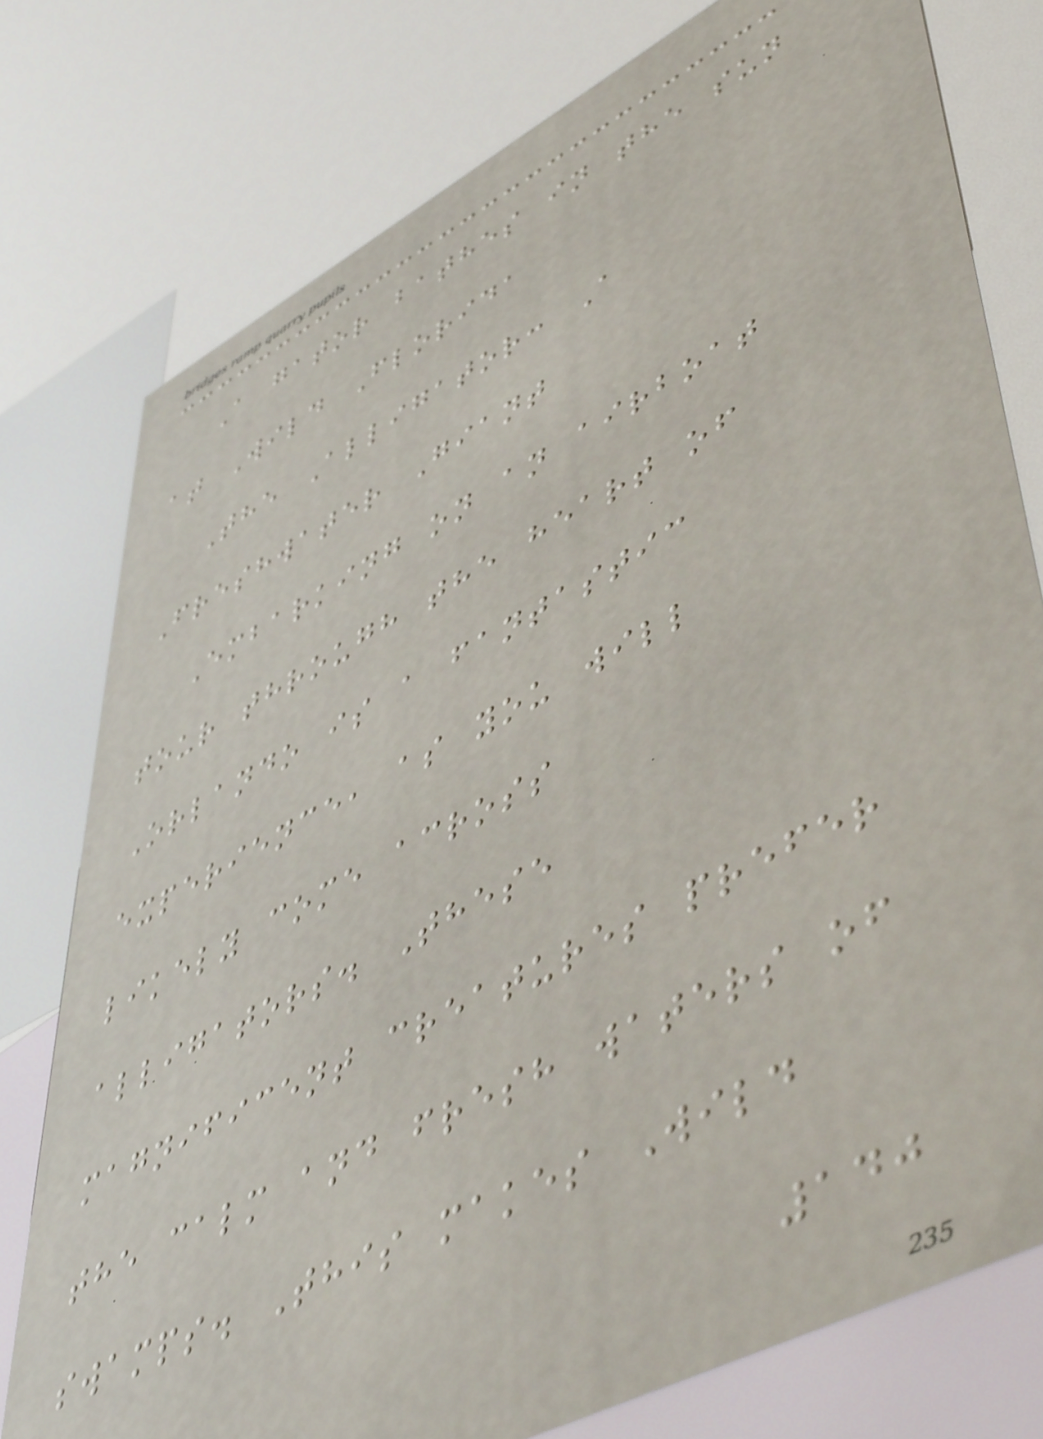A gator bathes in the sun
at Wild Florida
The Alligator: A
Freshwater Giant
Embarking on an airboat
tour through the heart of
Orlando is a fantastic
experience, as you will
likely come across
alligators. These
magnificent creatures prefer
the calm and fresh waters of
swamps. This makes Wild
140
